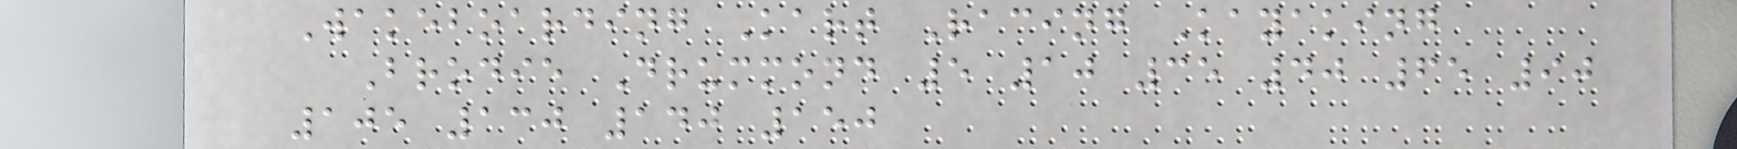Wakeboarding Kart Racing Kayaking
Brodie Drummond 5 10 35 40 65 90
105 130 140 150
